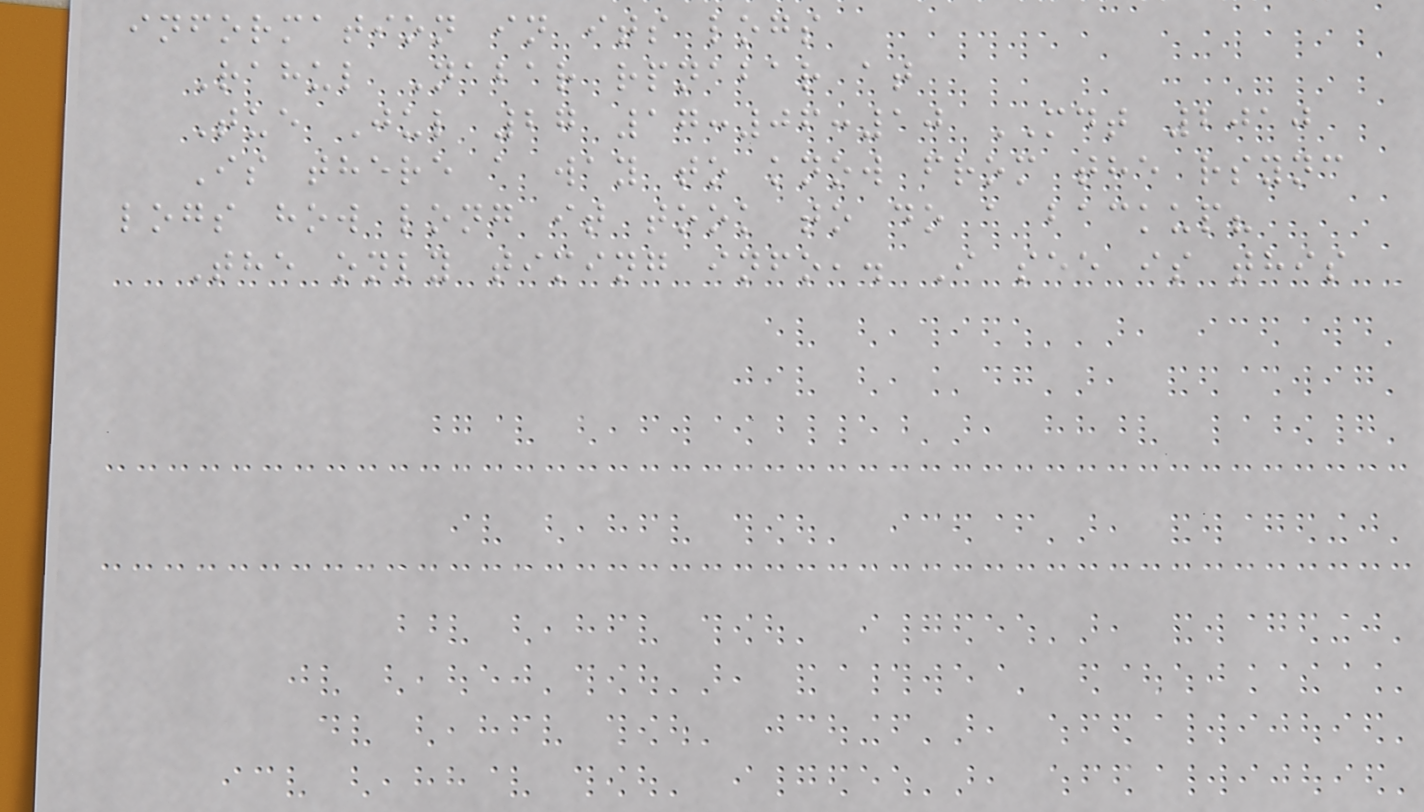information in its logs
Rahul Nabar rpnabar at
Tue Jul 27 17:06:10 MDT 2010
Is there a way to know from the rsync
logs how long it took to do a backup?
The only timing info,. I see is this
